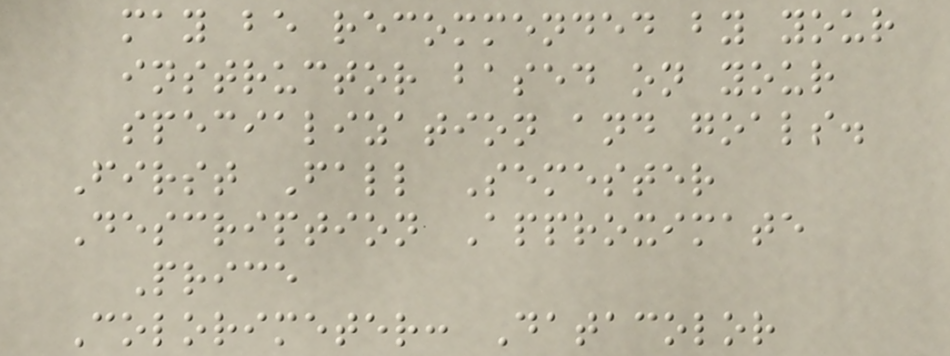may be recommended by your
instructor based on your
specialization and goals.
First Fall Semester
Description Approximate
Price
Colorimeter: Datacolor
